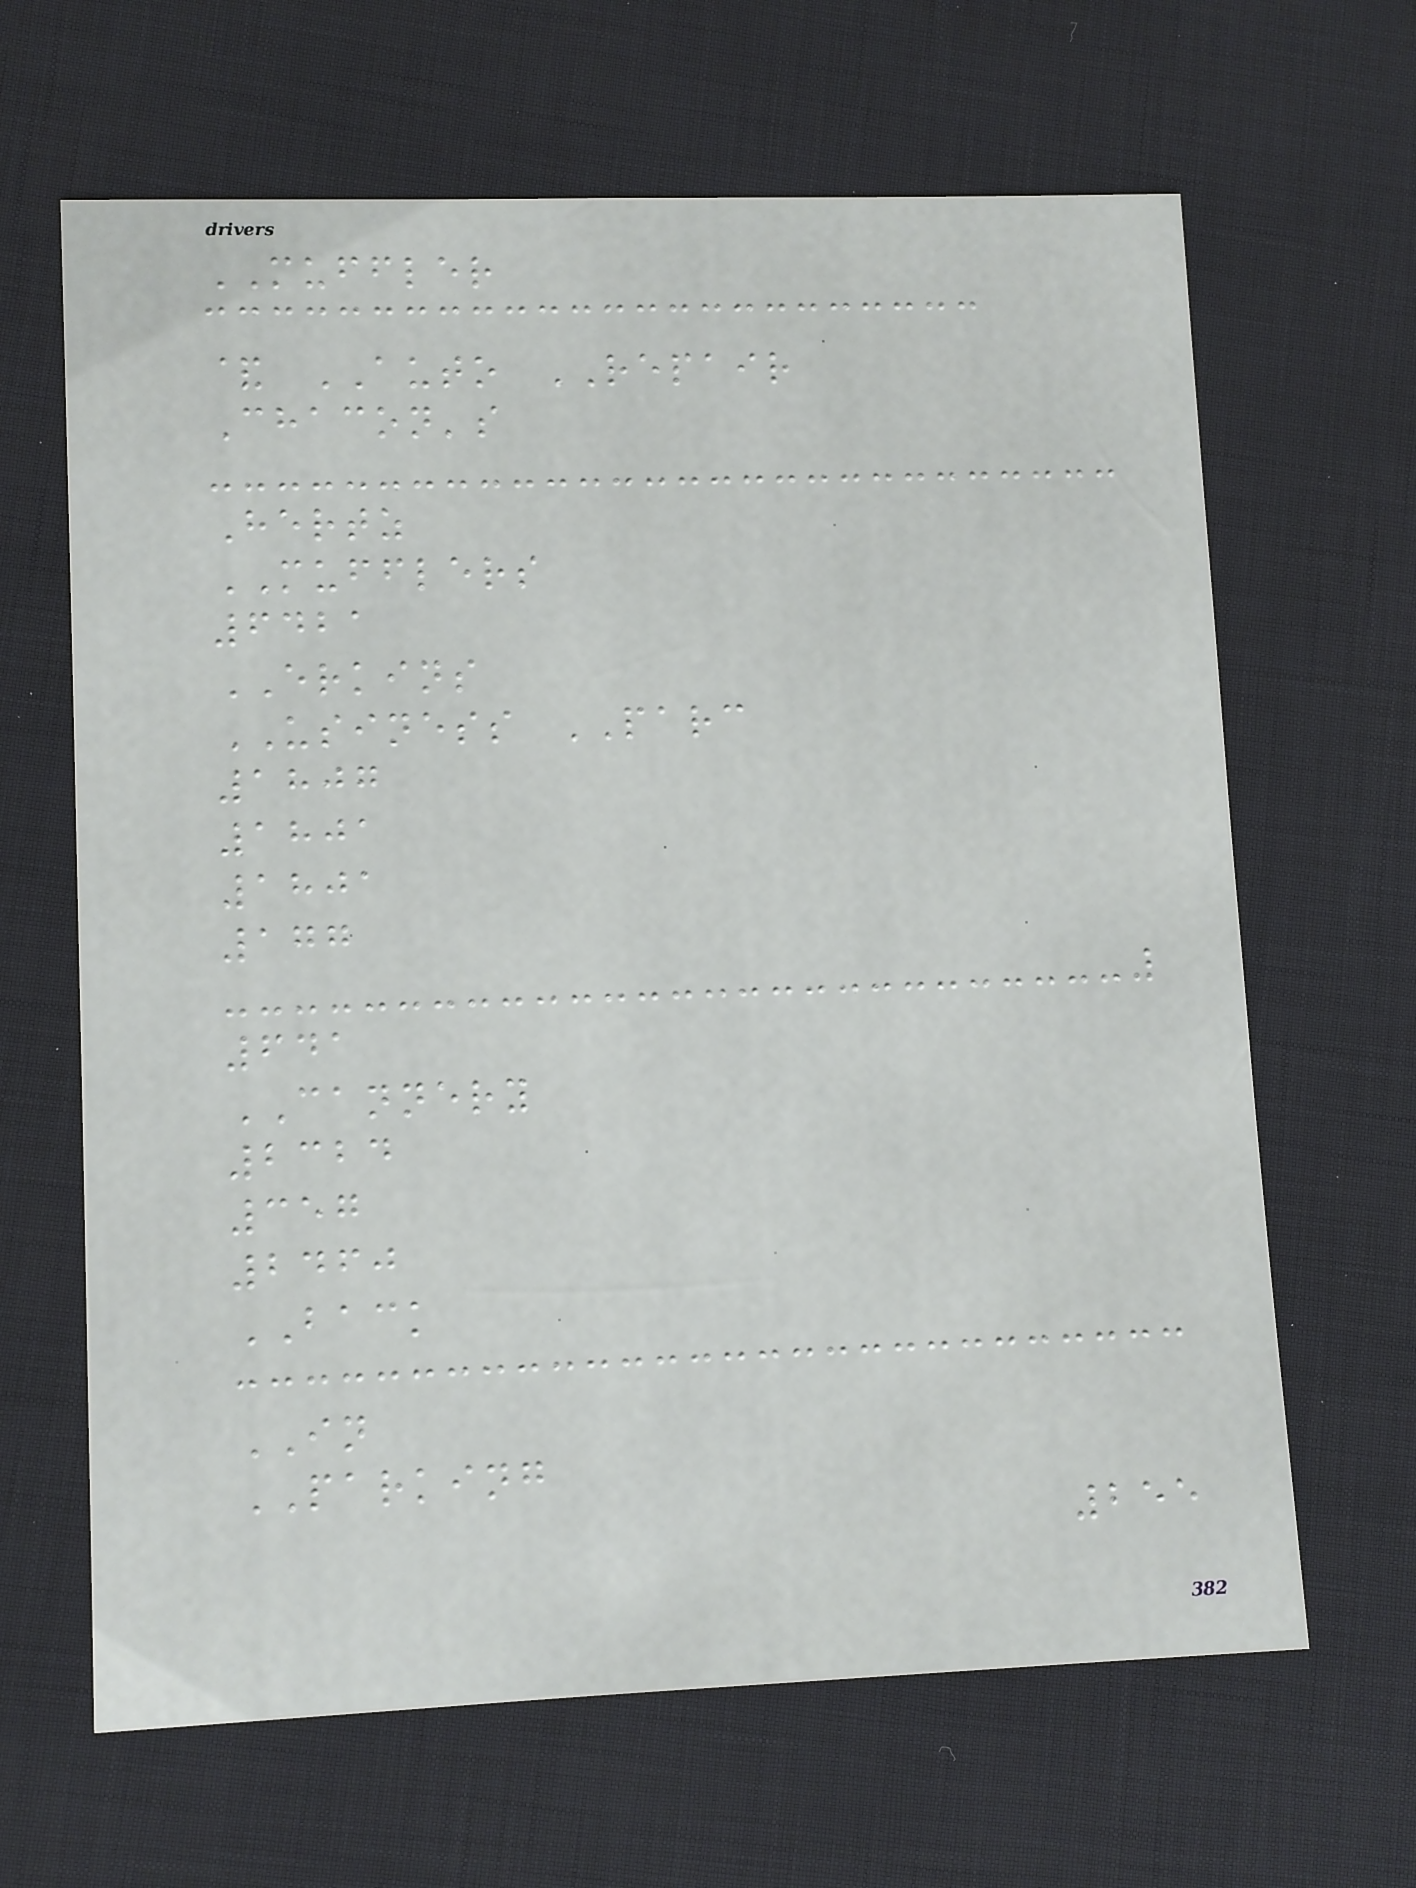MUFFLER
& AUTO REPAIR
Chacon's
Hertz
MUFFLERS
6421
ERKINS
USINESS PARC
1807
1801
1801
177
641
CANNERY
2324
357
2460
BACK
IN
PARKING
255
